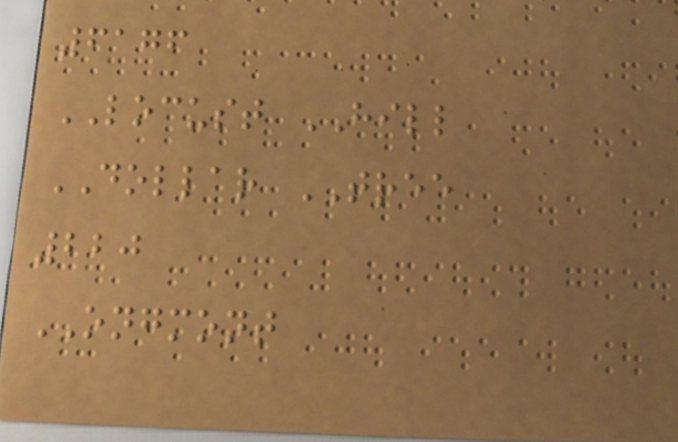6176
LOCUST HILL
DOLLAR TREE
220
ONGMONT
